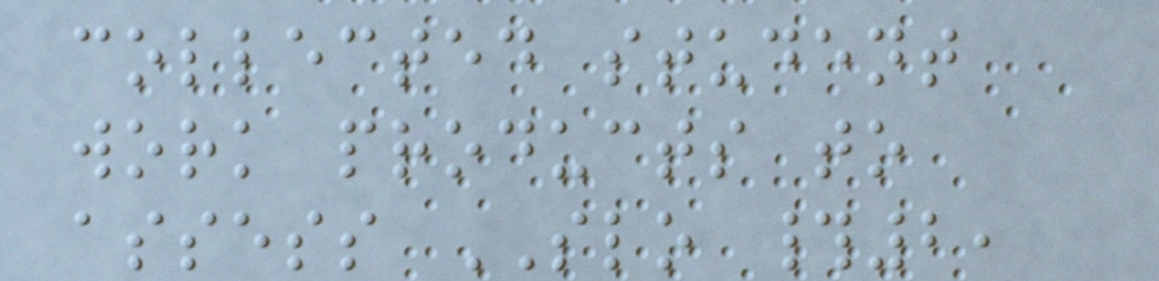collected student
work products to
assess SLO #2,
